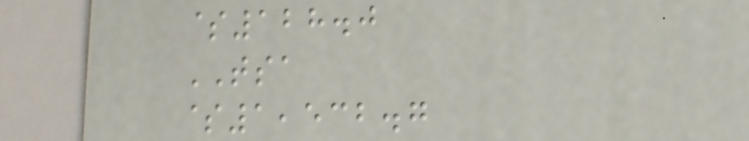$128.0
TSA
$1,532.7
